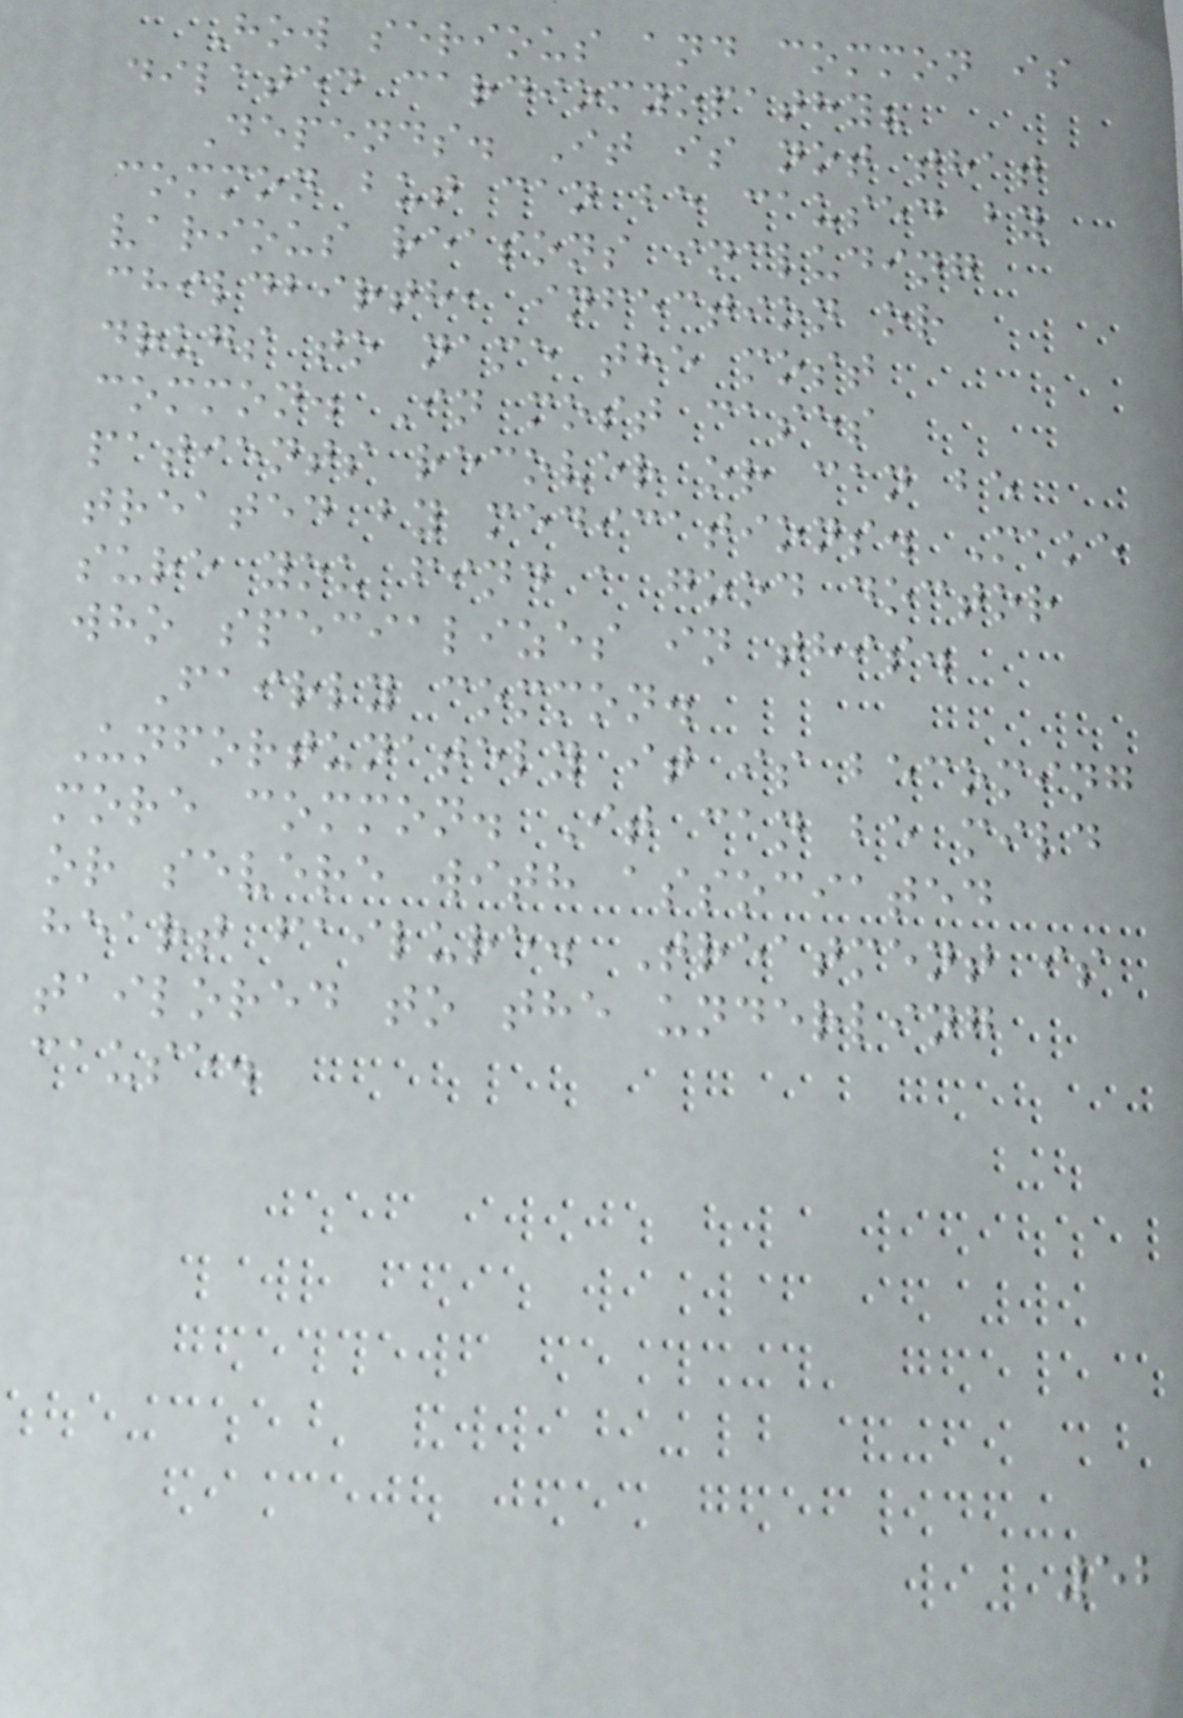How serious and common is
dilated cardiomyopathy?
Depends. It is not that
common but can be caused by
various reasons including
childbirth, infection or
drugs to name the most
common. In most cases
patients recover or can be
treated by medications. Make
sure you find a good doctor
who specializes in this.
Fairly common.
Unfortunately it is becoming
more common. It can be mild
or severe with associated
heart failure. Treatment is
tailored to the underling
cause.
52
